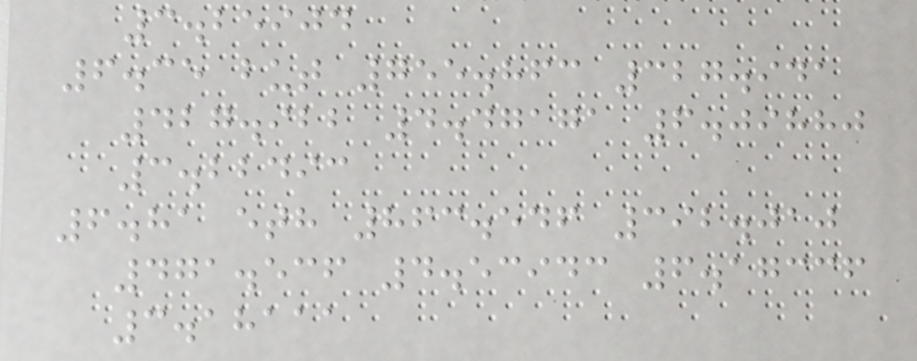3.25904
6.35 but 755.863 327.941
427.922 4.47171 6.09880
3.22493
6.81 eth 863.546 392.010
471.536 4.53943 6.17336
3.18111
